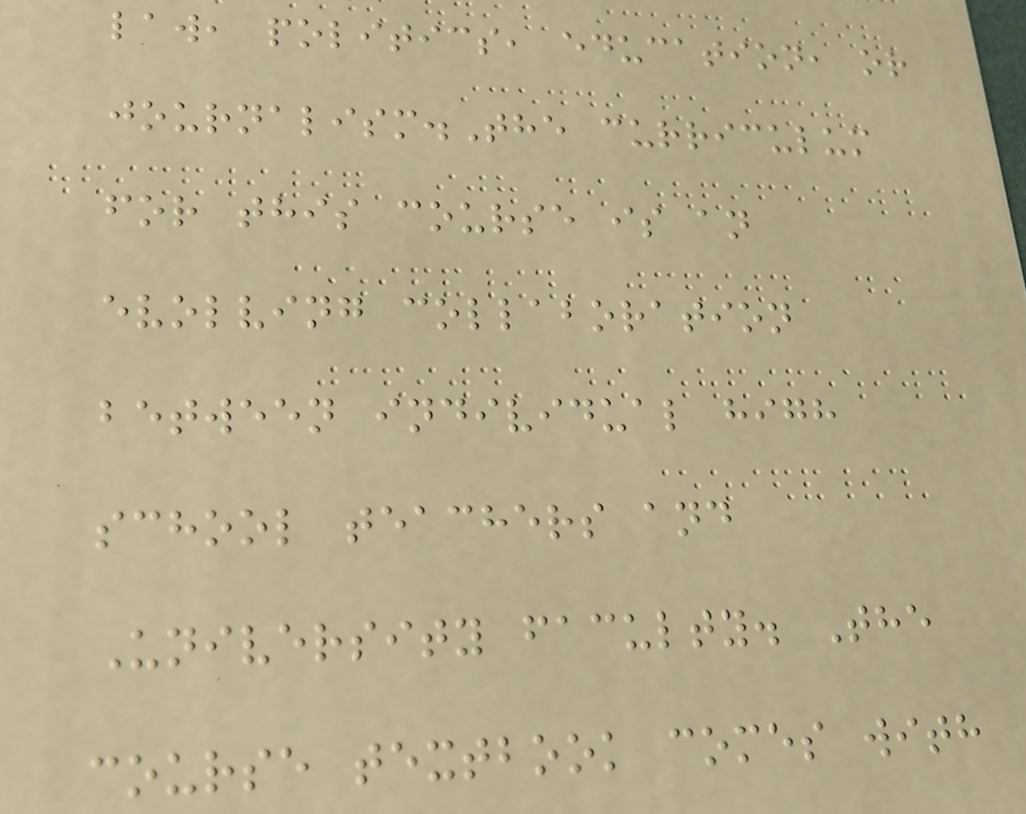law, politics, education, or
journalism.The curriculum
for this course is an
evolving collaboration
between individual high
school teachers and
University faculty. The
course textbook comes with
